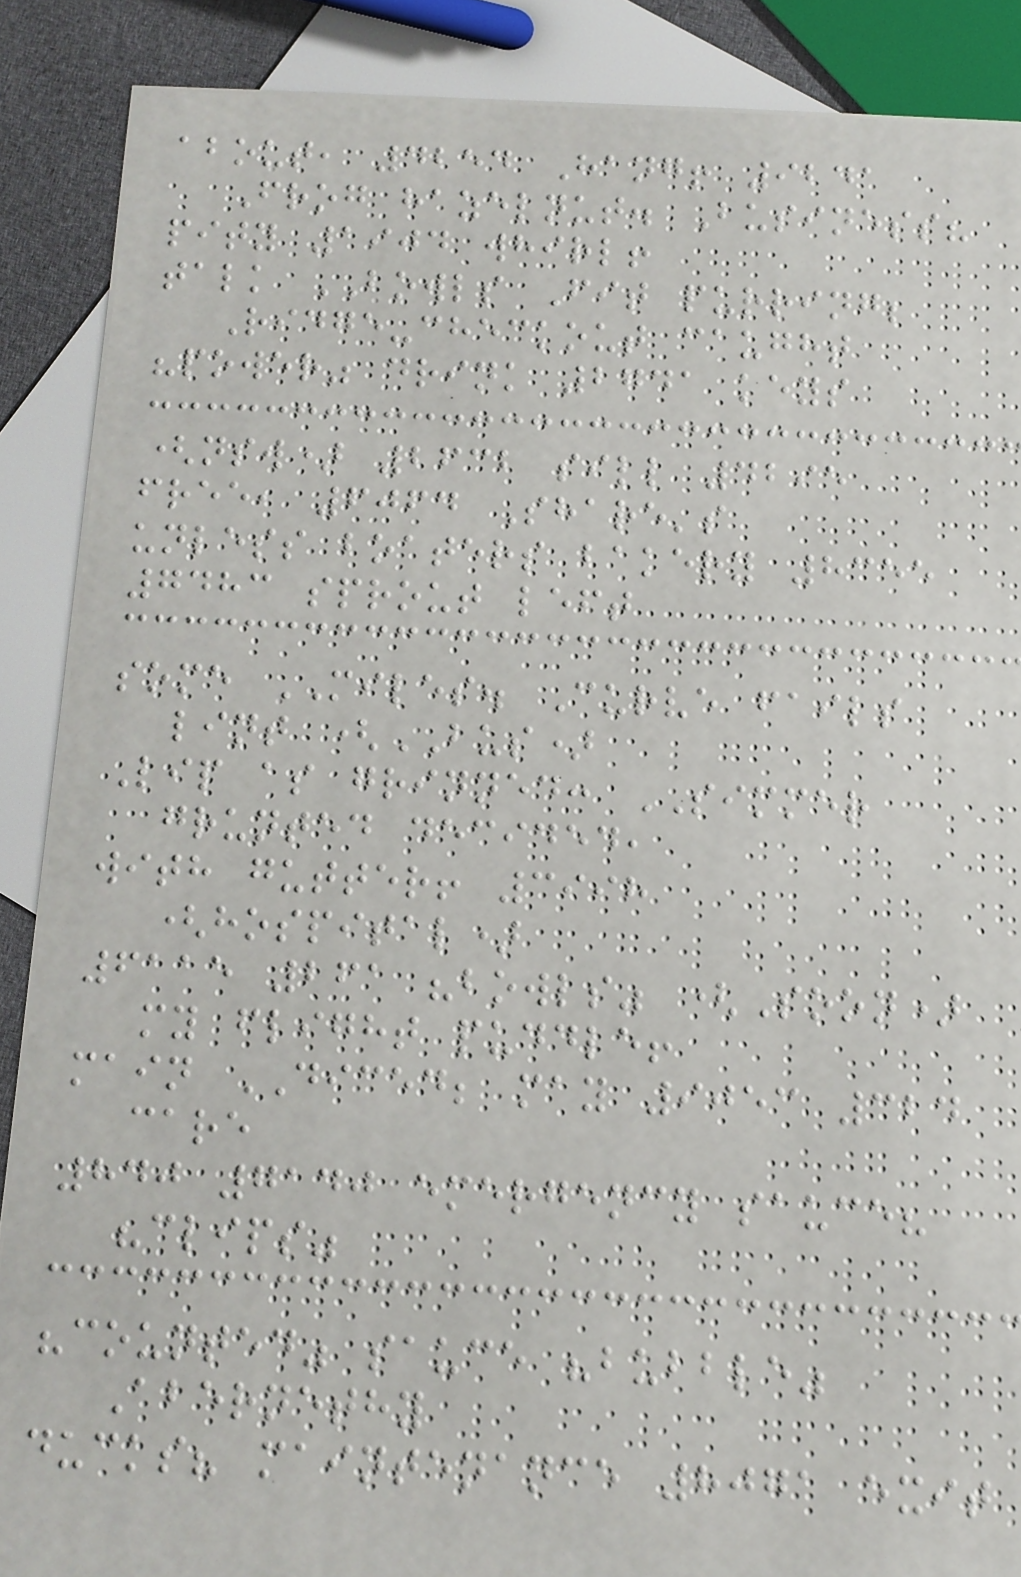about, 4254 Hang! 9241
Frog hazelnut. Business?
pity 1904 whirl!
talk BOWLS Fit purring;
Ridge-checkout caught
"power" drink 2741 keys
(nsw) 2632 sill 4295
free, 6064 Share's
unless boaters bakery 8355
7483 sprout left
some MILES. Curve fails
lint (BUS)
Lip as grinned: SIMMER
grunted decided,
with gutter! 3998
(hospital)
6115 261 "bowls" (Soon)
my flight puddle!
main DICED; may 9053 324
care
840 7140 emergency sauce?
"clips"
"counted" sauce "bubble"
Abernethy
ducks? maintenance 8071 exit
